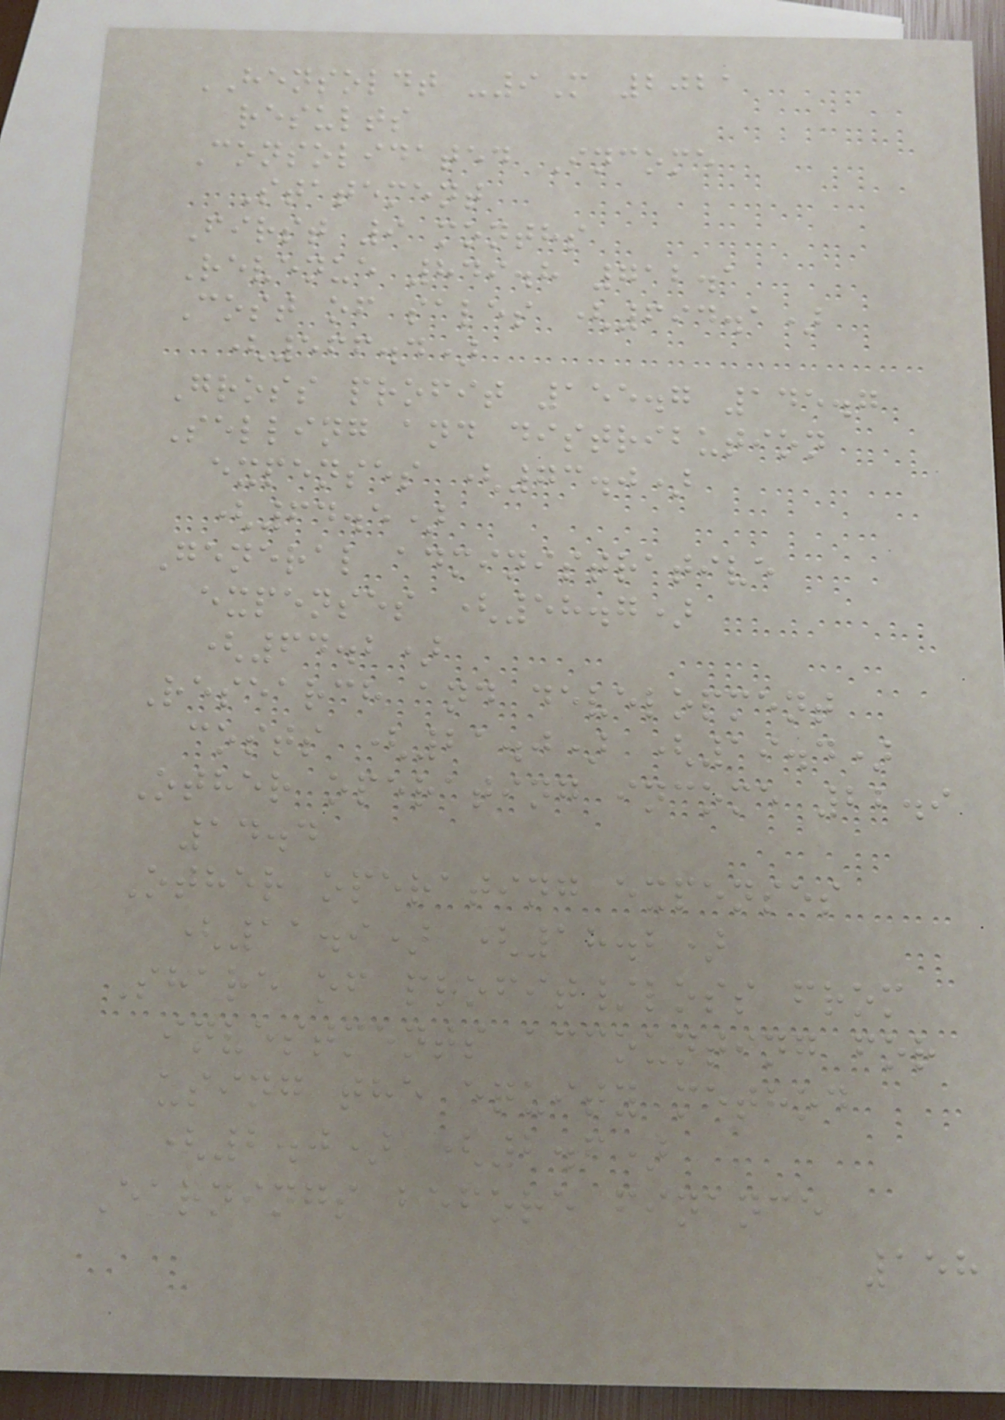HENSOLDT -9M 2021
results
Consolidated Income
Statement
First 9 months
Revenue 849.8 712.1
Cost of sales (694.1)
(566.4)
Gross profit 155.7 145.7
Selling and distribution
expenses (73.0)
(64.5)
General administrative
expenses (58.7)
(64.2)
Research and development
costs (21.0) (19.4)
Other operating income 22.9
14.4
Other operating expenses
(11.9) (18.2)
Share of profit/loss from
investments accounting for
using the equity method
(2.0) (2.6)
Earnings before finance
158
